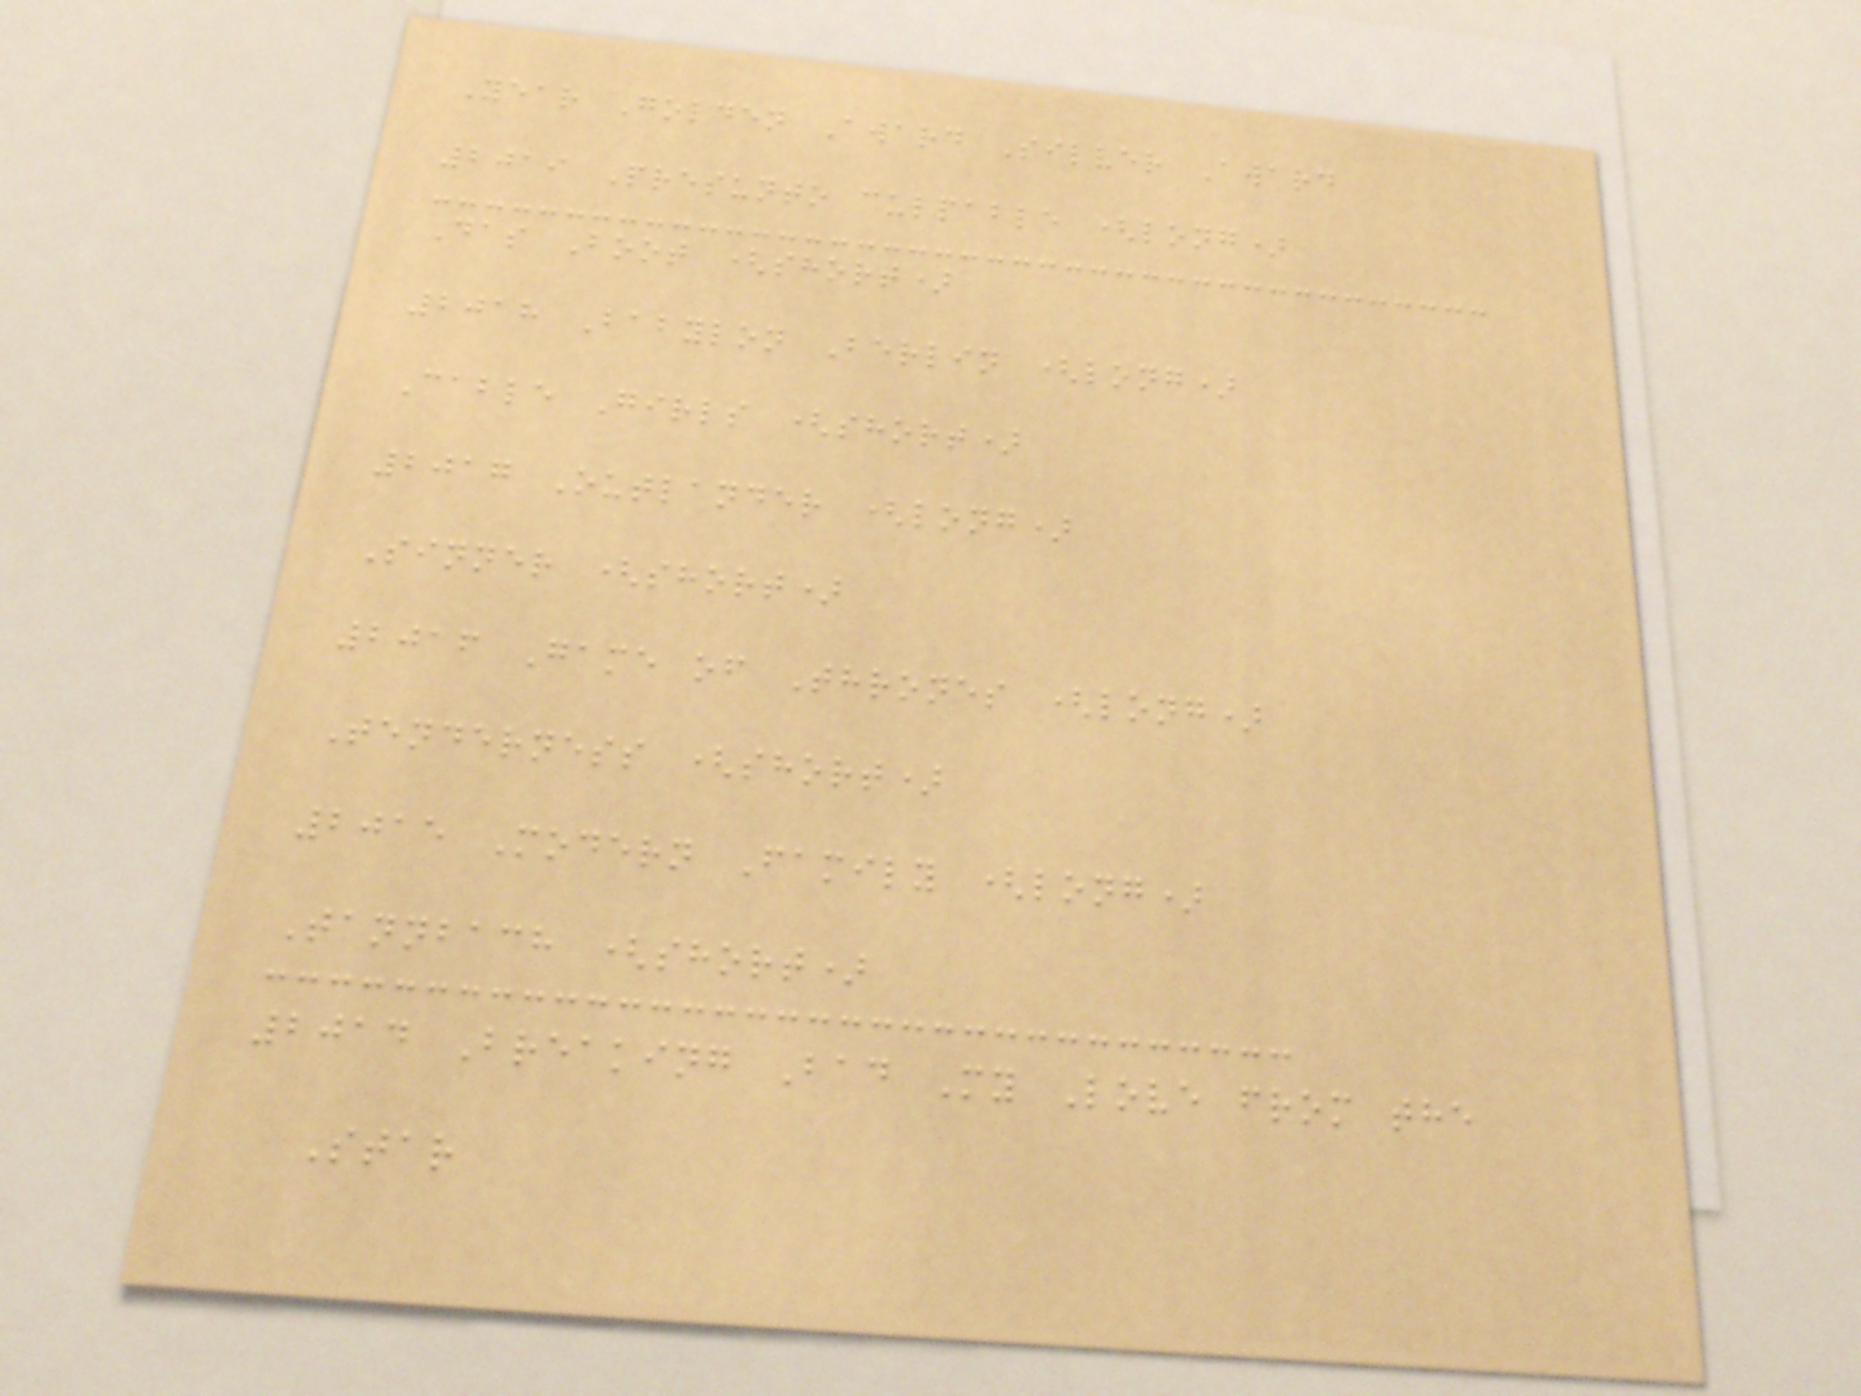Year Golden Award Silver Award
2019 Presunto culpable (long)
Das Boot (short)
2018 Babylon Berlin (long)
Cable Girls (short)
2017 Outlander (long)
Sinner (short)
2016 Game of Thrones (long)
Tenderness (short)
2015 Modern Family (long)
Tannbach (short)
2014 Breaking Bad My Love from the
Star
